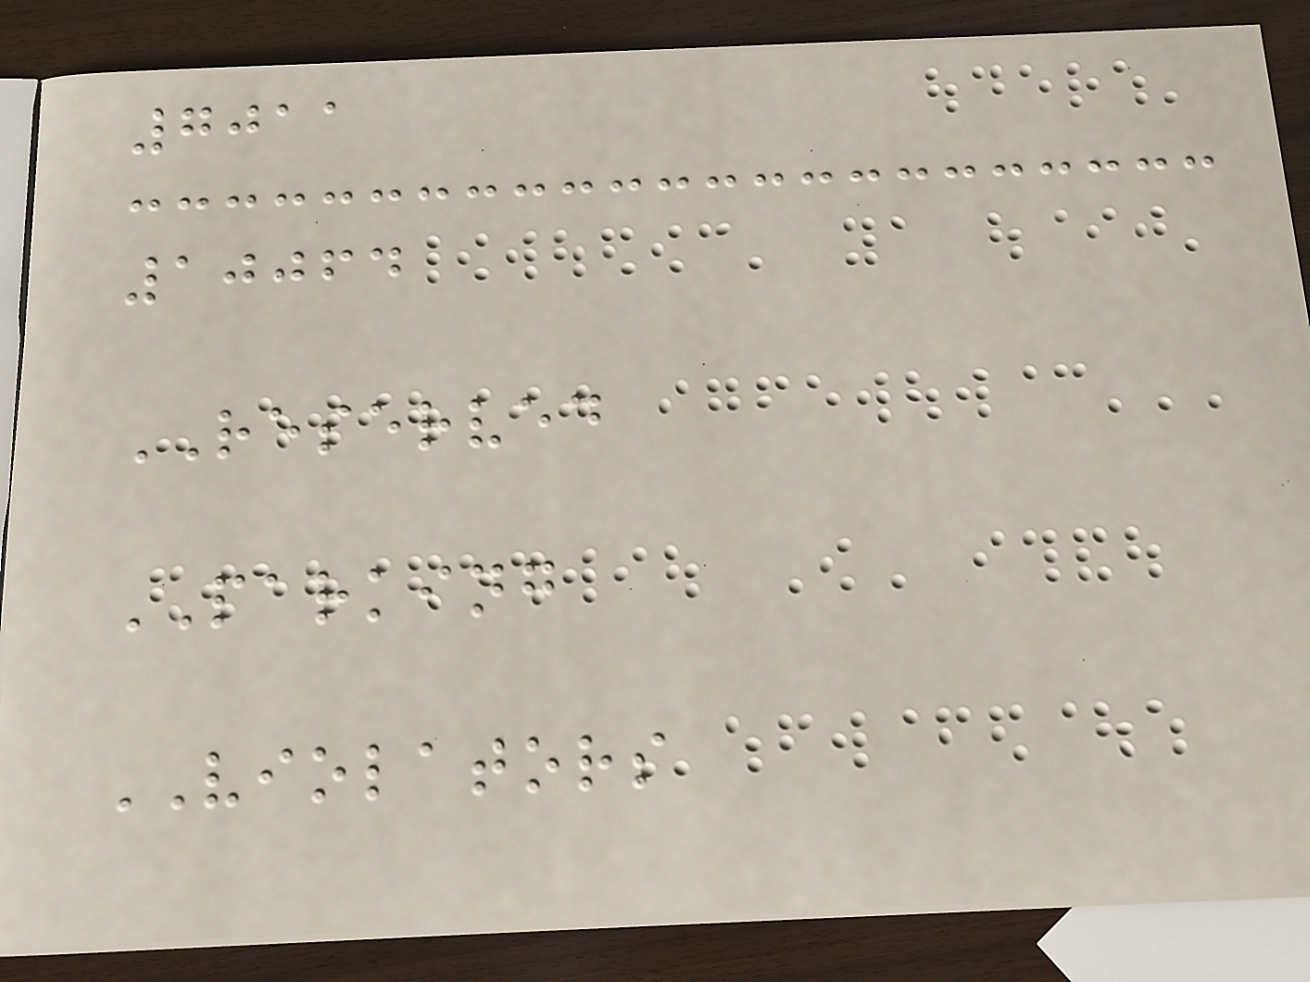7011
10064
RESERVED
PARKING
VIOLATORS
